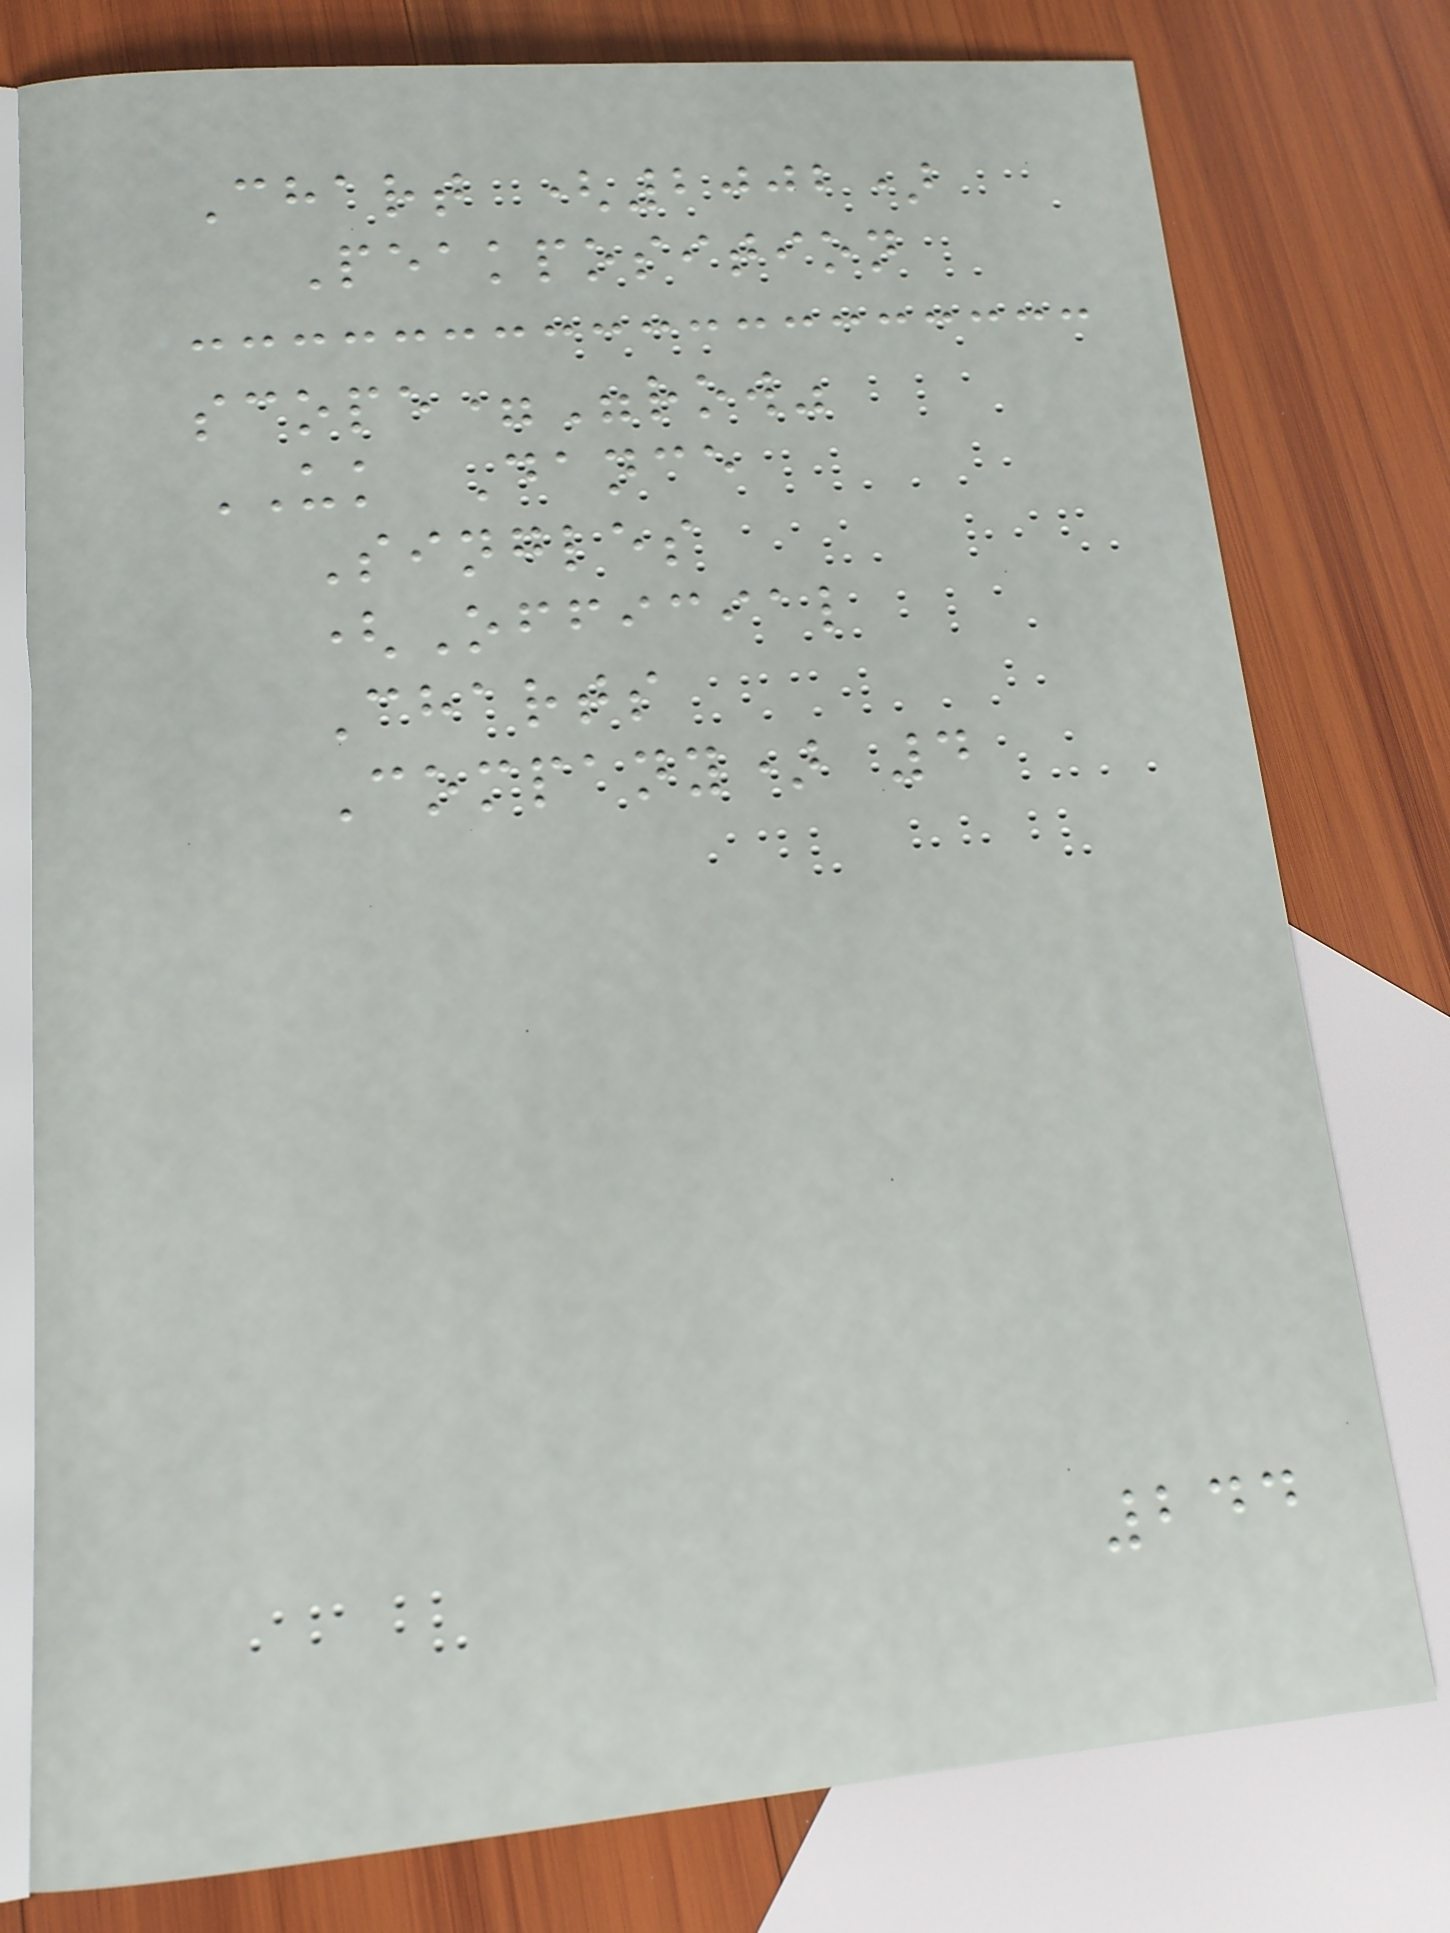Chart (2002)
Peakposition
scope="row"
UK Dance
Singles
(Official
Charts
Company) 4
244
